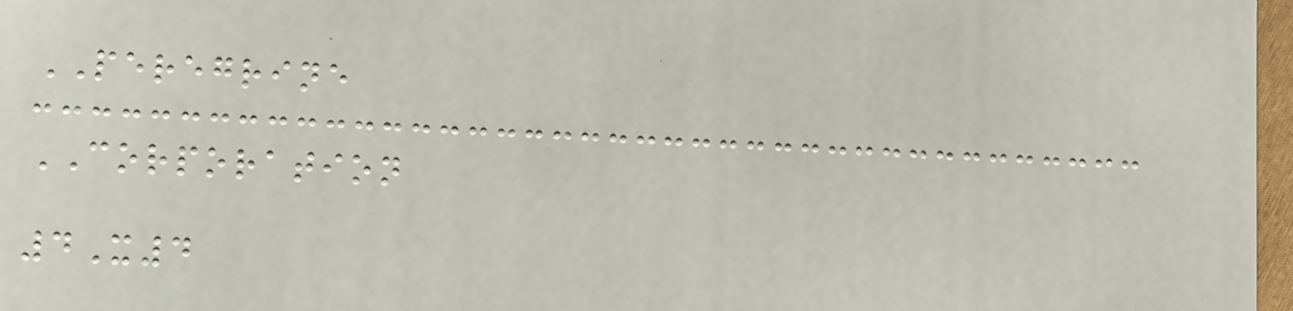PEREGRINE
CORPORATION
4X4
